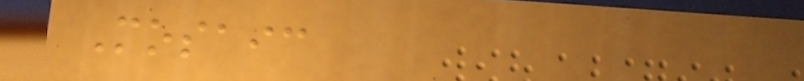Mosaic
